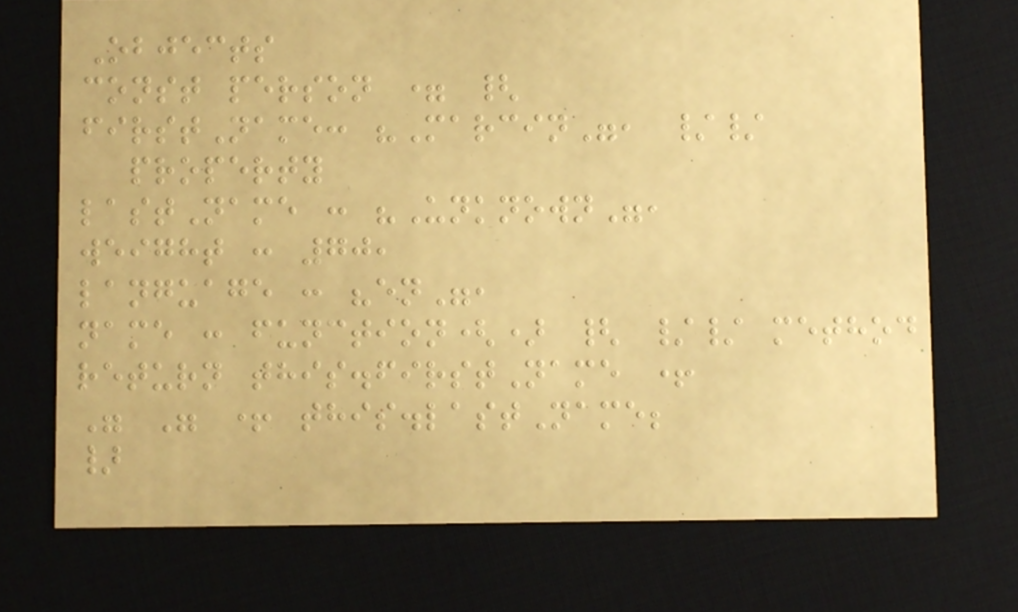Objects
const person = {
firstName: "Marcin", //
property
lastName : "Unknown",
weight : 70,
language : "en",
name : function() { // method
return this.firstName +
" " + this.lastName;
}
